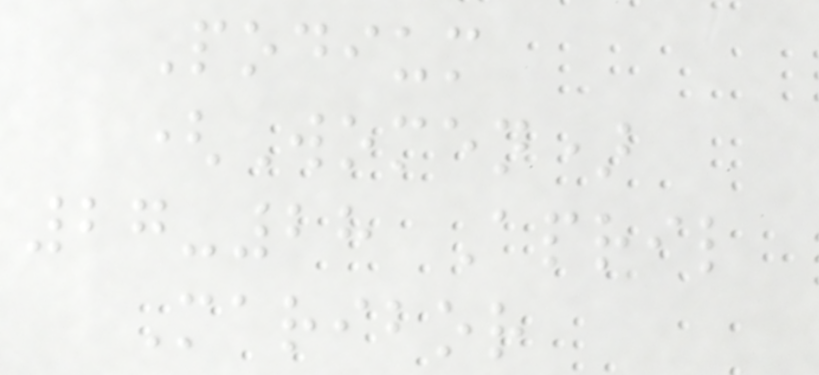Podium
(Women)
27-28 April
Maribor
